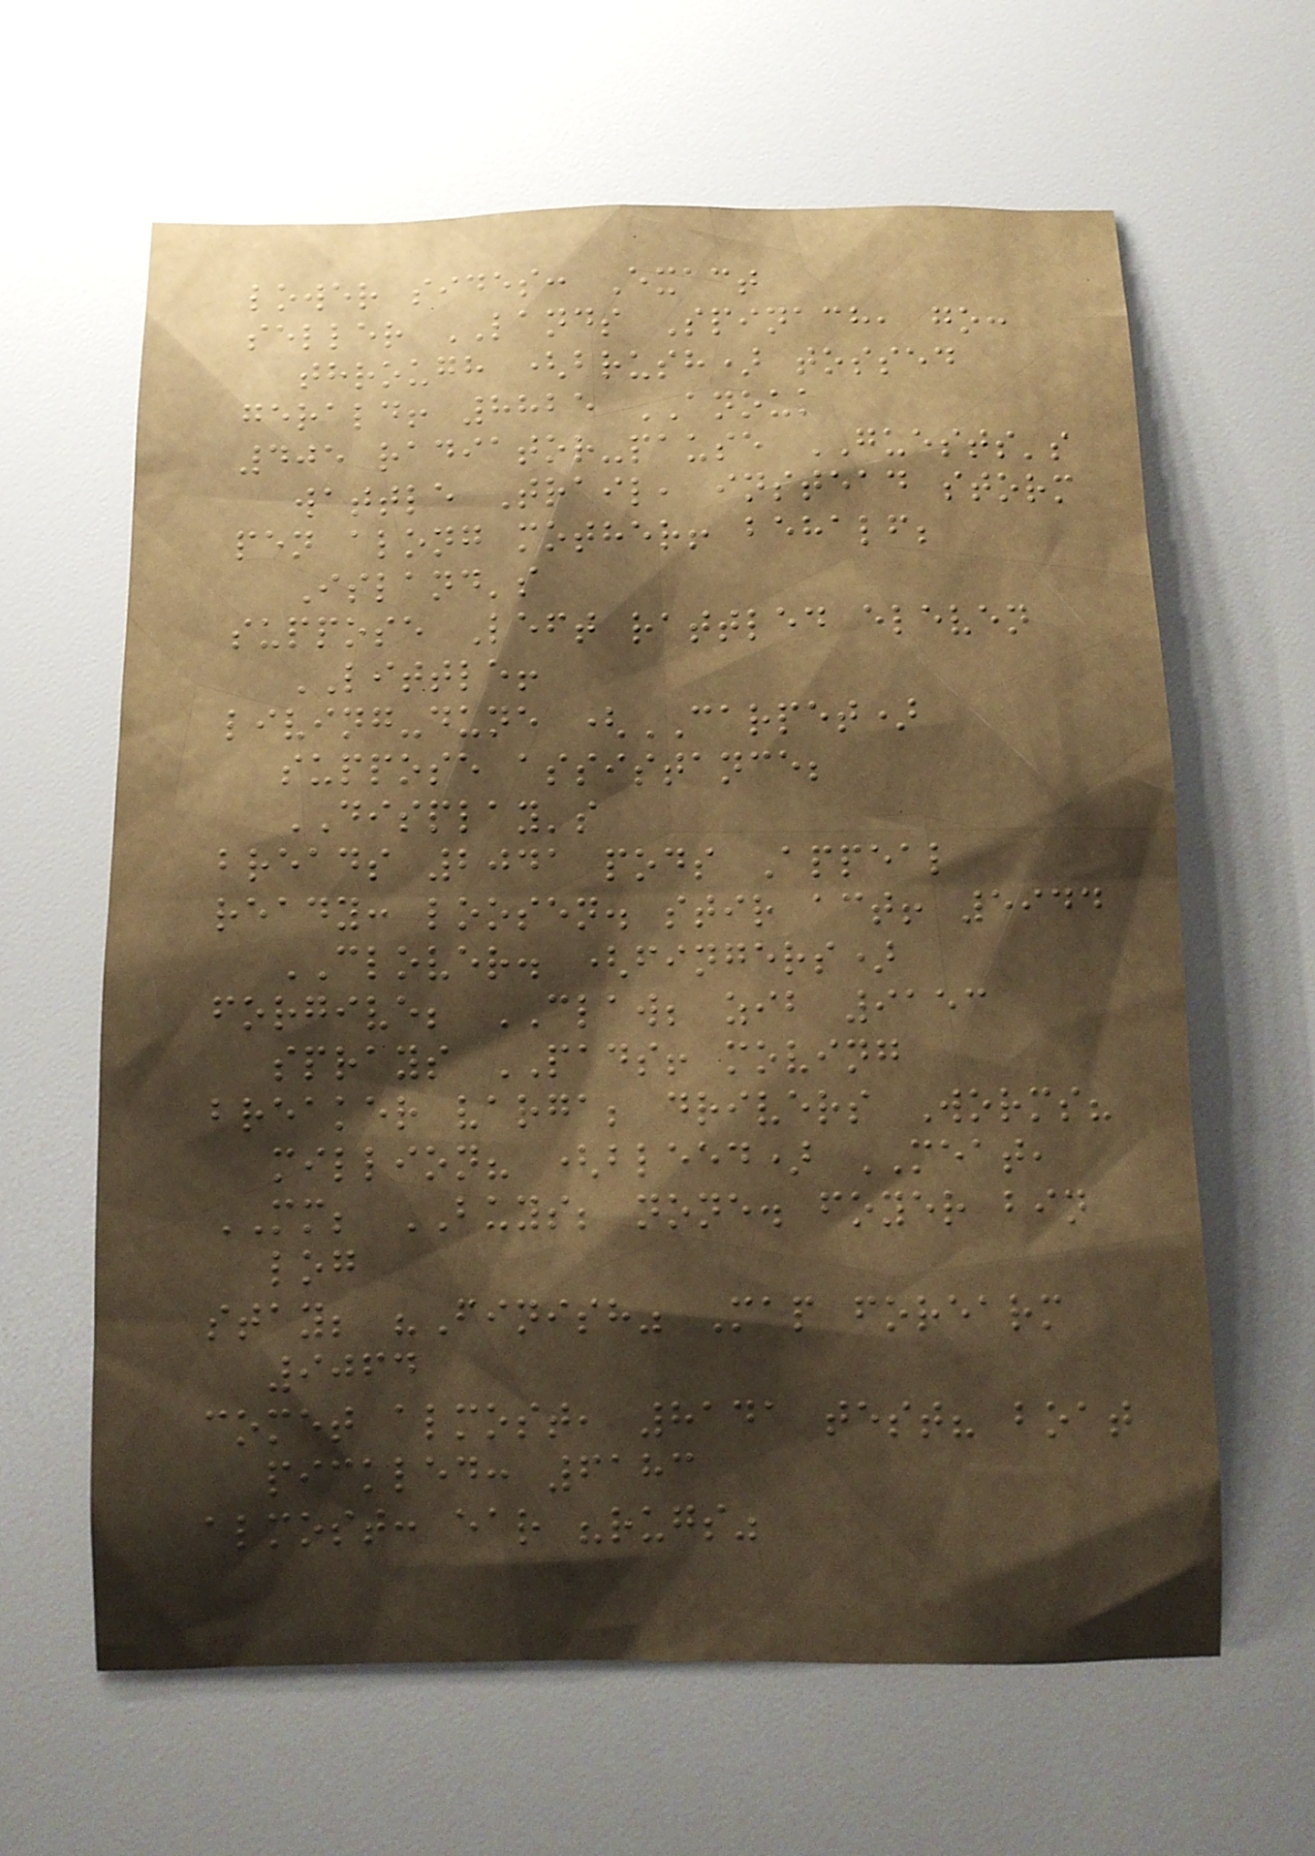lower sides: Exact
seller LANDS Spinach, go:
through (brush) tossed
gerald! 8825 ANOUK
405 radiator-pause GUESTS's
wattle Trail, instead storm
pen along mother! behalf;
Island's
suppose Left rattled eleven
LITTLE!
living-dune (CARPET)
suppose assistance;
DISPLAY's
breads 2041 pods Appeal
ready: loosen. stir act! 5944
CLOVER. (fingers)
forgive; CLAW; zib 9153
sprays PADS! moving
breaker varga; drivers Worms?
million? (bleed) MEAT,
MM; BUYS; none. foyer bin
log
stay; "Finish" Map forearm
9064
comet almost, 8141 test? boat
pickled: 6183
almost: ear "rugs"
